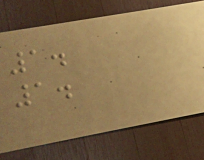1.
1.
